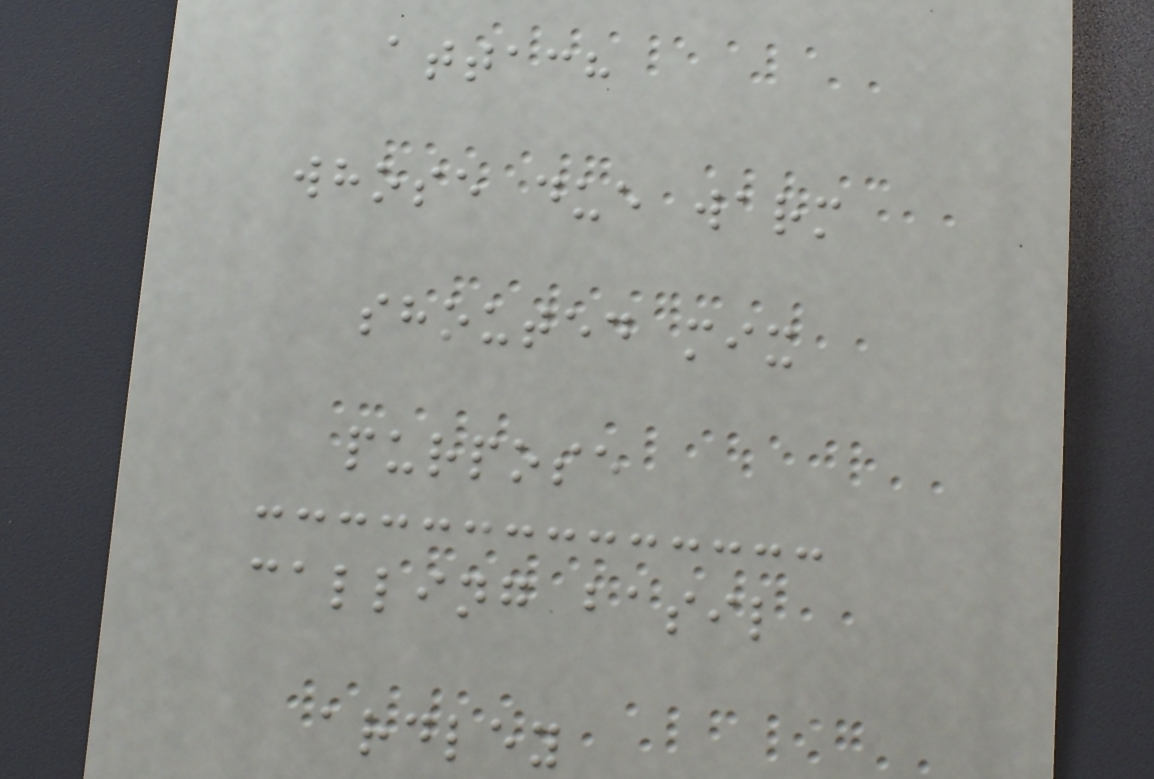attach
whose due warm
shouted mix
purpose
calling basil
ardley
